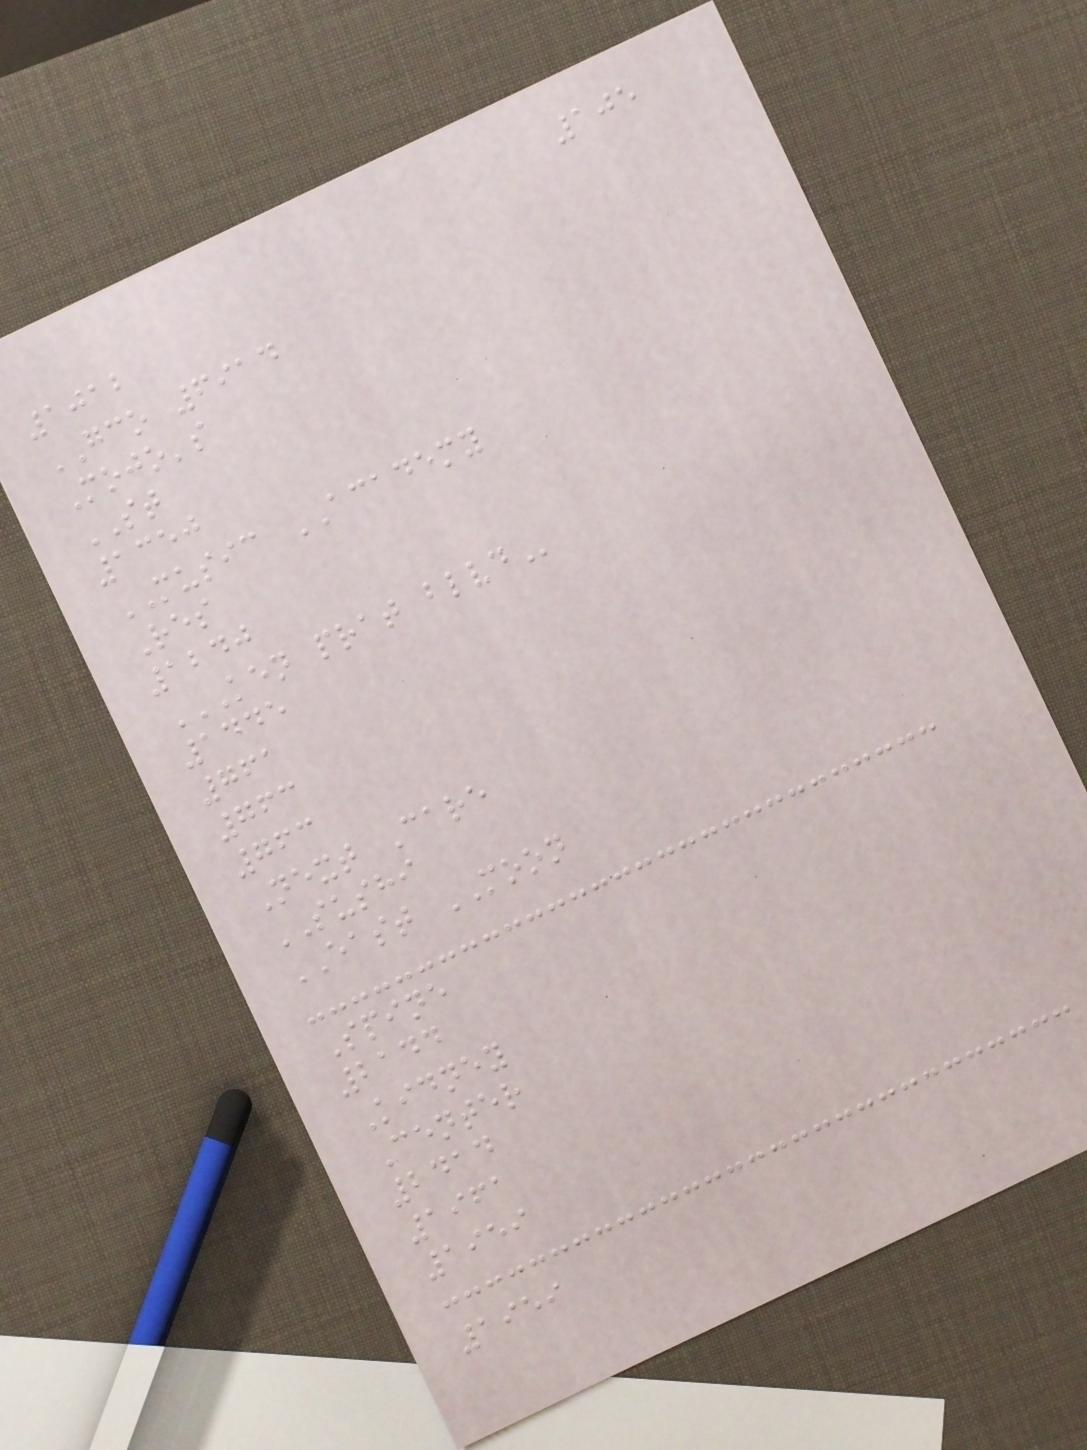105
1012
GCO 6914
Mojo's
ST
1350
MUSIC ACADEMY
Res
1240
KEN PRAT BLVD
1445
761
763
763
Next Care
SUSHI
EAST MOON
Spine
2144
Kidney
Center
2414
1961
1959
1959
